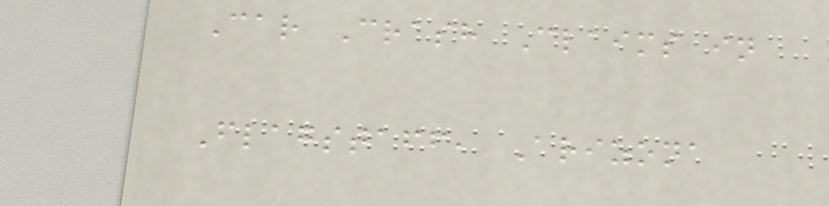Car Crash Claims in
Flagstaff, Arizona
